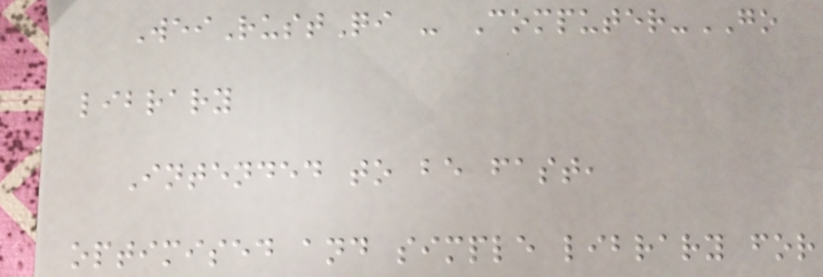WeiRustQi - Computer-GO
library
Intended to be fast,
optimised and simple library for
